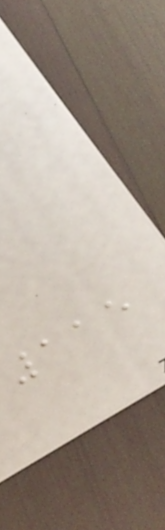115
